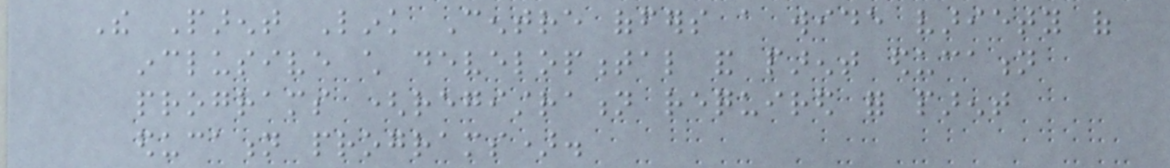The Parent Link Centre offers a wide variety of
inclusive child developmental and parent education
programs (registration required for parent
education programs).
